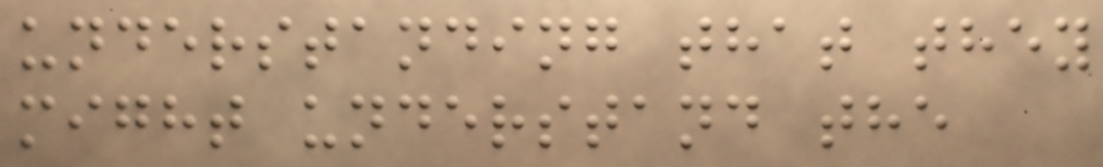understanding that they
might understand the
